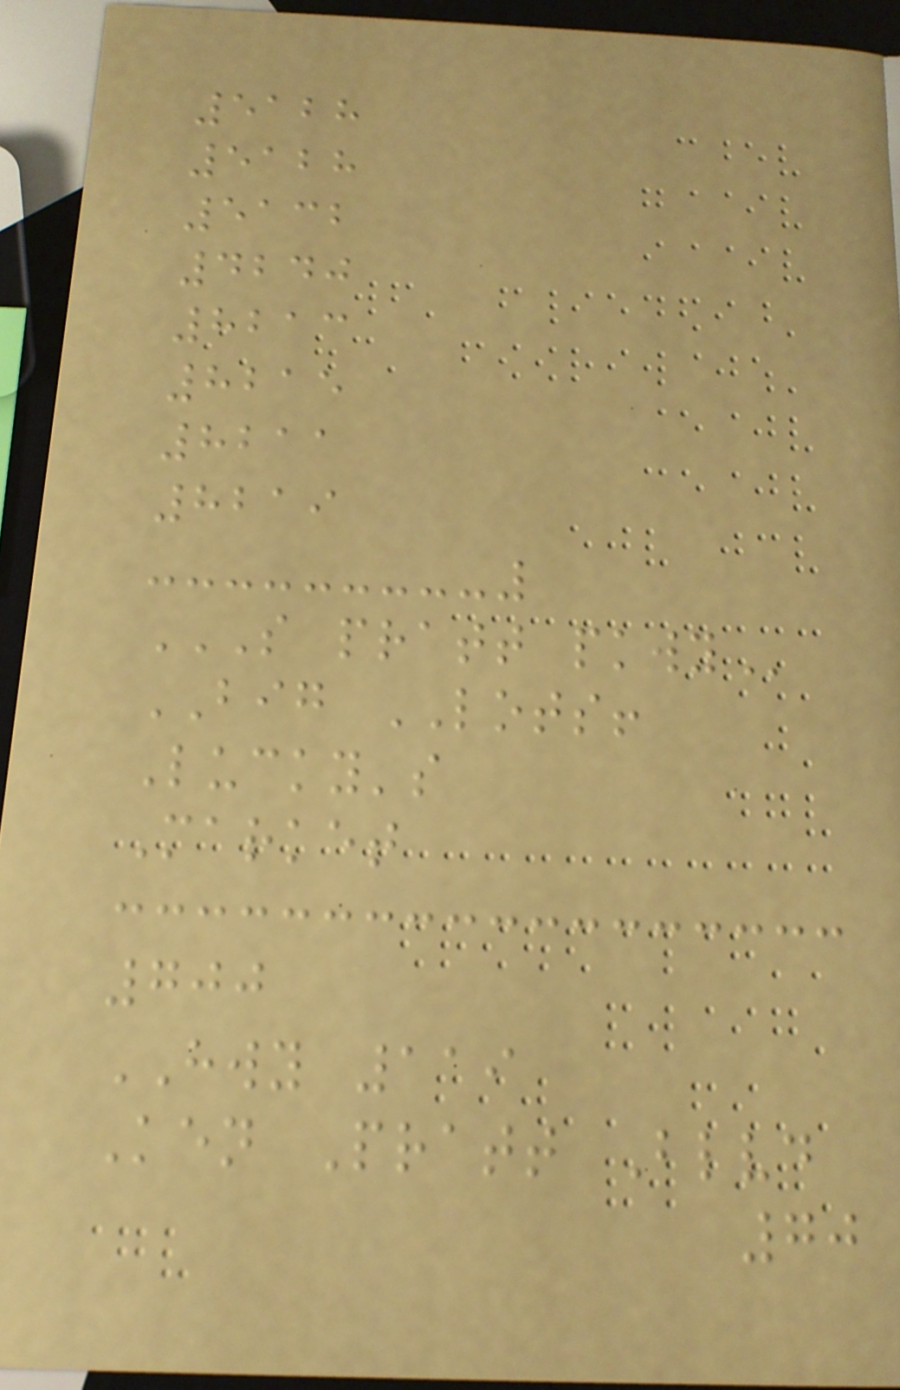5128
5128
5132
4240
8213
8215
8211
8219
S PRATT PKWY
BIG LOTS!
Lucky's
Market
700
HWY 119
Ken Pratt Blvd
70
